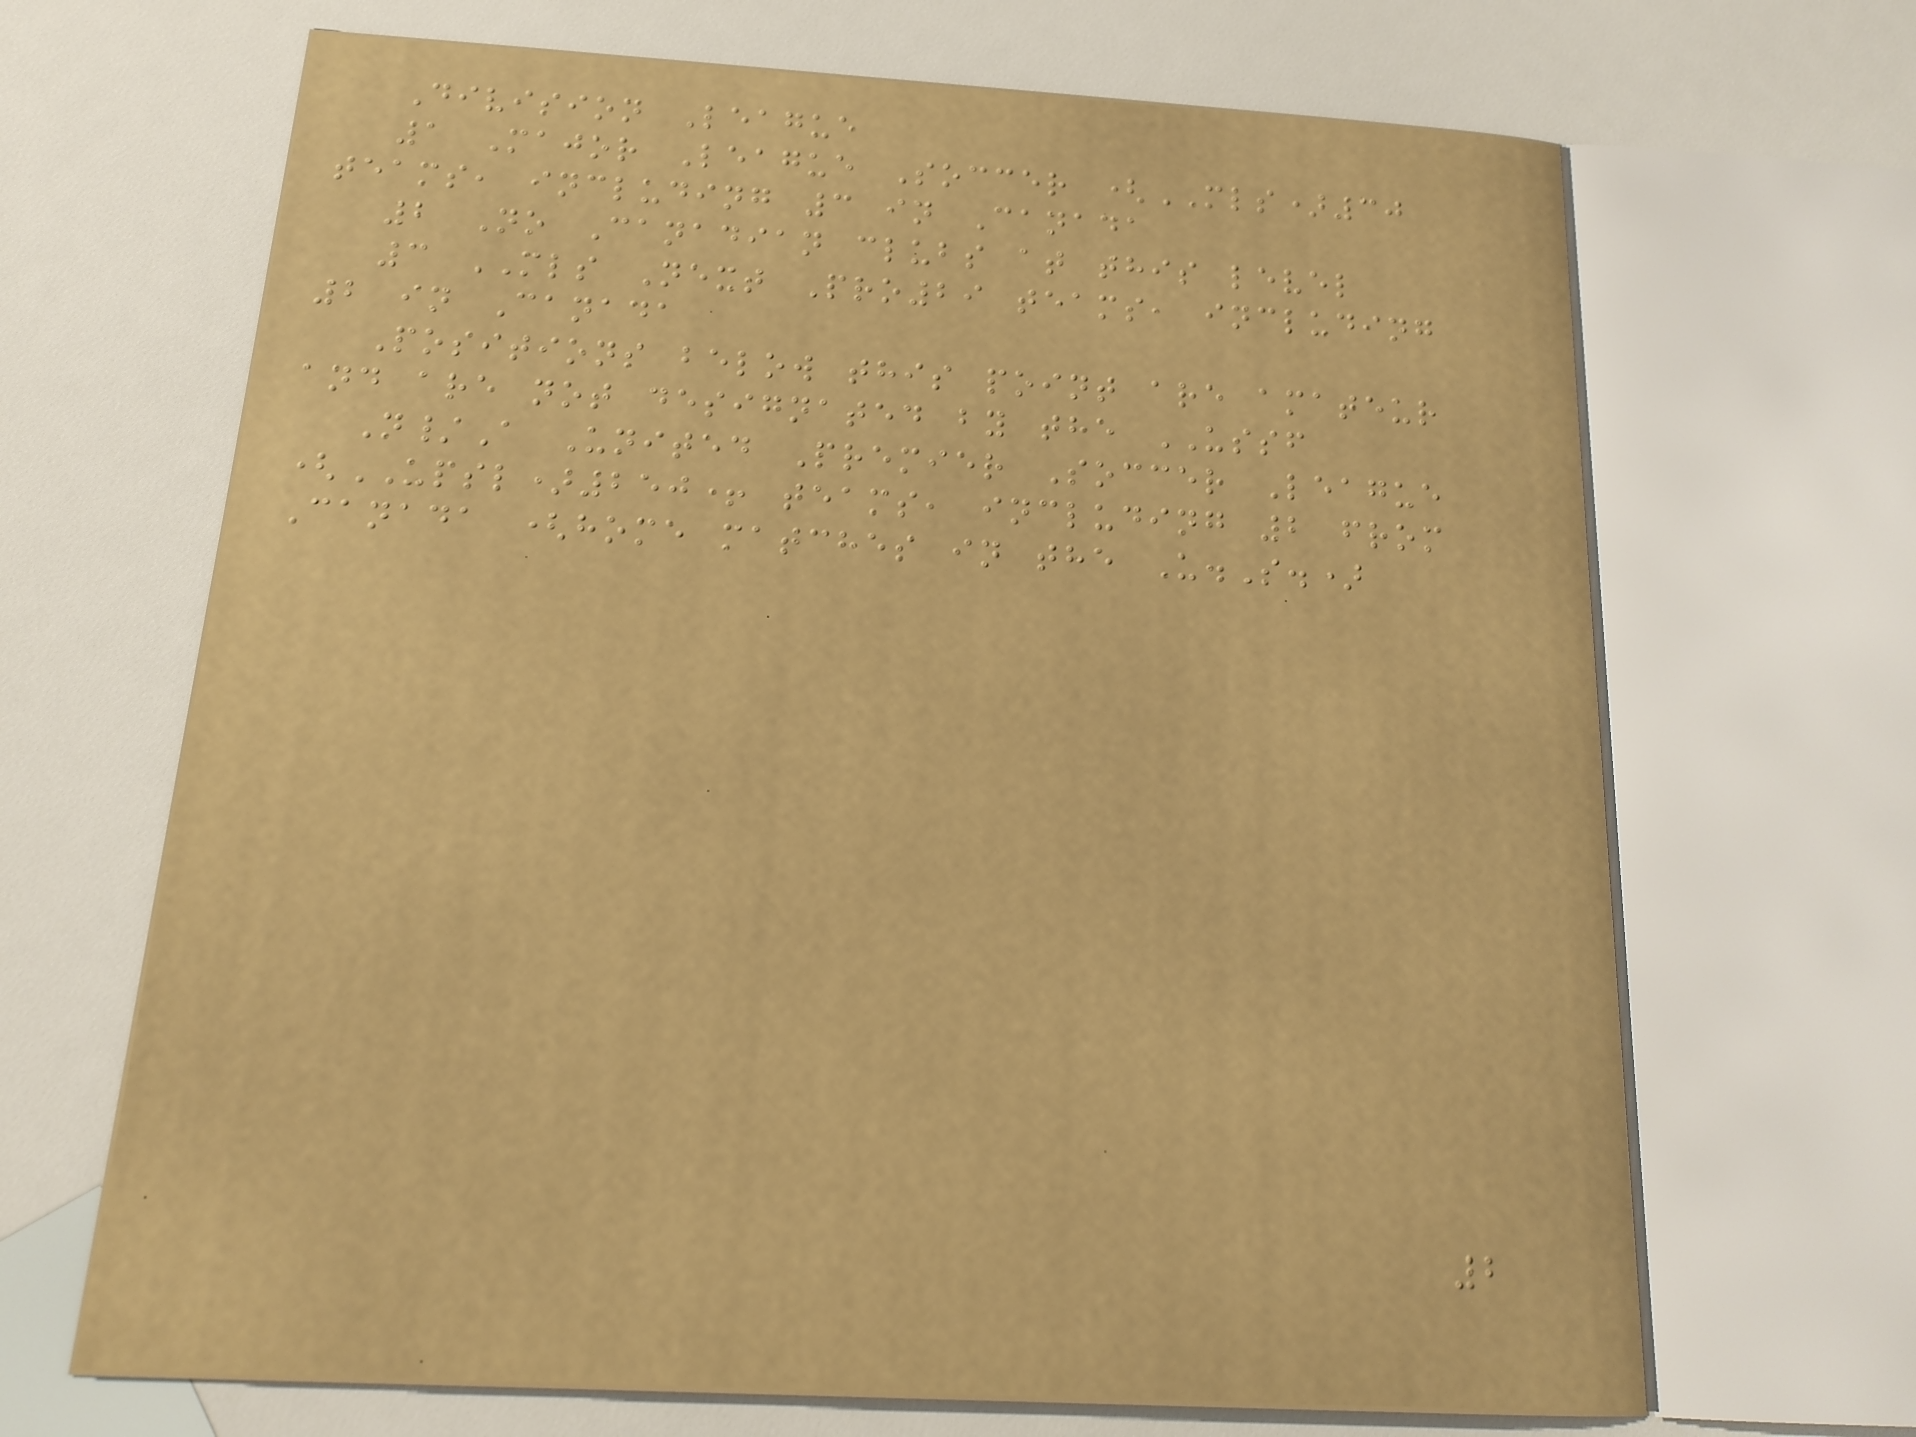Division League
1 Major League Soccer (MLS)30
teams, including 3 in Canada
2 No Canadian clubs at this level
3 MLS Next Pro29 teams, including
2 in Canada
Positions below this point are amateur
and are not designated by the USSF
N/A United Premier Soccer League
(UPSL)250+ teams, including 2 from
Canada (home matches in the U.S.)
2
